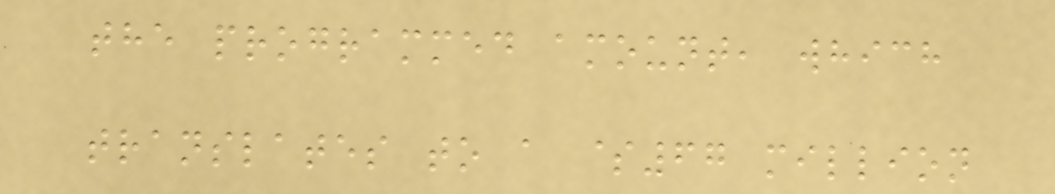the programmed amount, which
translates to a $67 million
